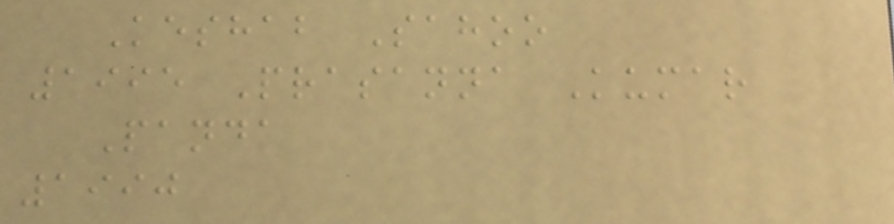Keshab Sahoo
1995 Prasanna Kumar
Panda
1990
